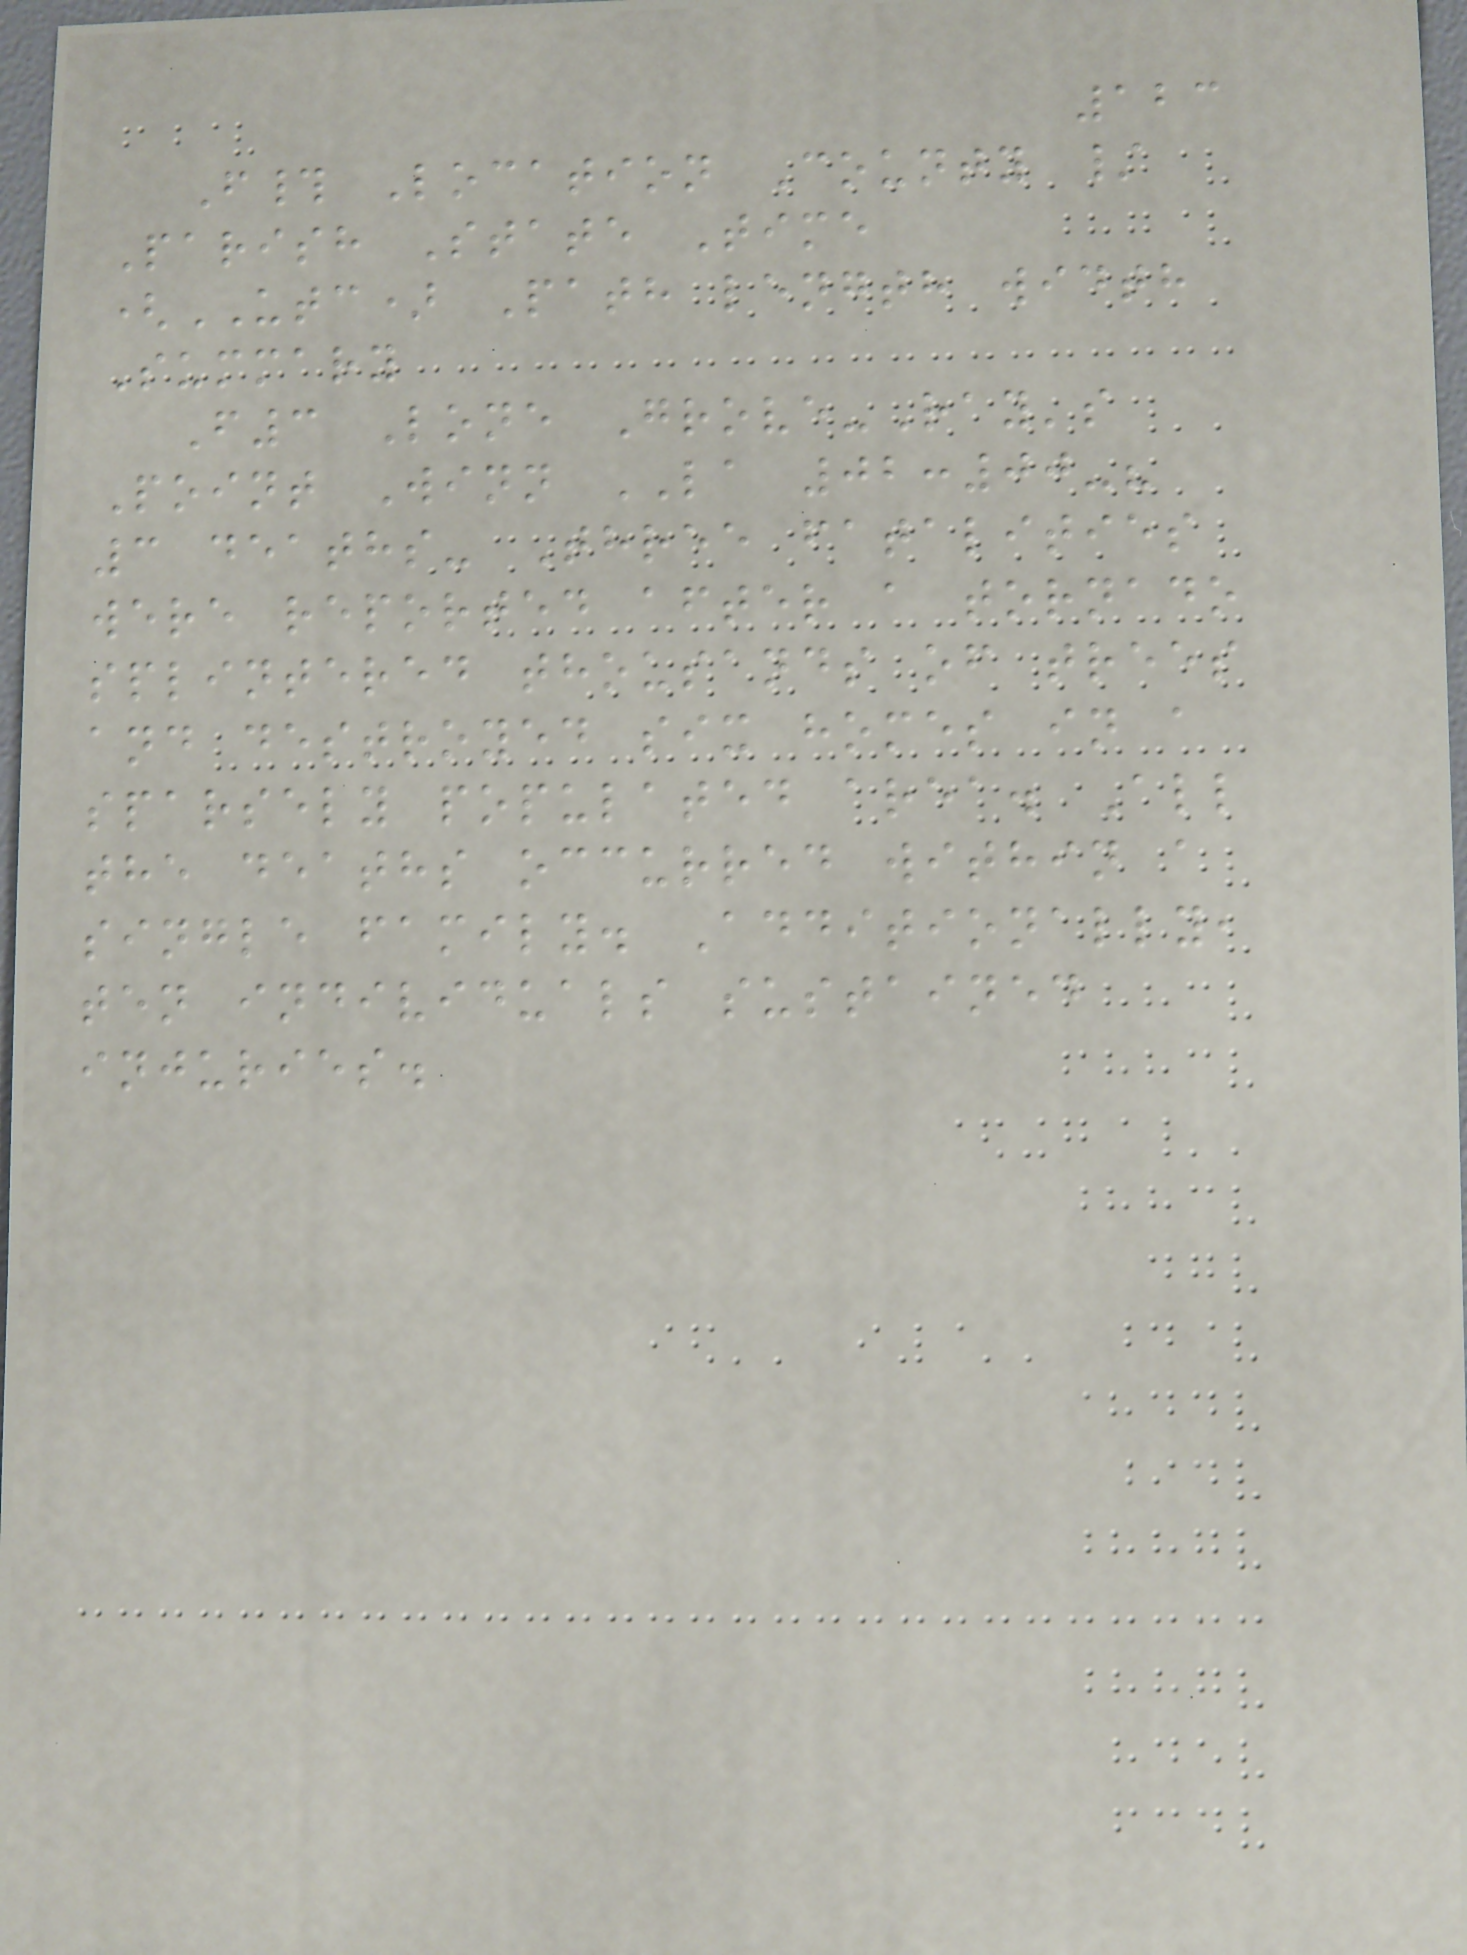123
F# Location County /
Parish State Time
(UTC) Path length width
Summary
F3 Lone Grove-Ray's
Point Winn LA 02:00-?
3 deaths- Three fatalities
were reported after a tornado
splintered thousands of trees
and destroyed six homes in a
sparsely populated area. All
the deaths occurred within a
single family. Additionally,
ten individuals sustained
injuries.
